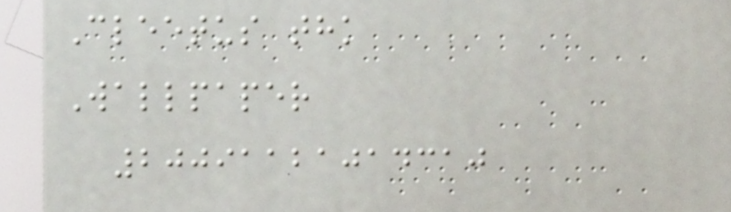Cleetus thk
Wallpaper
20091121014310
